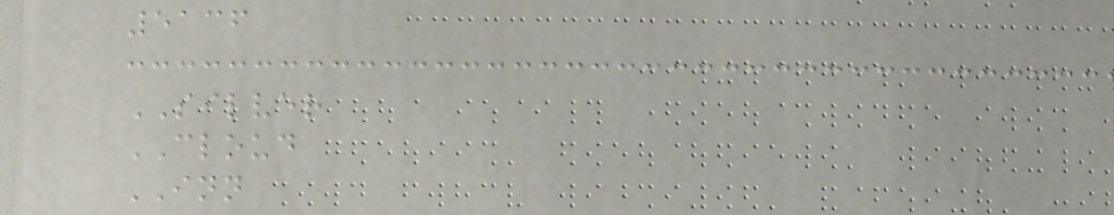5136
SILVER
CLOUD
INN
